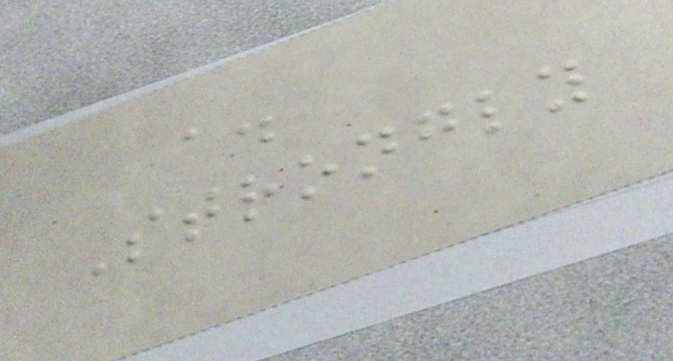a.
Strongly
